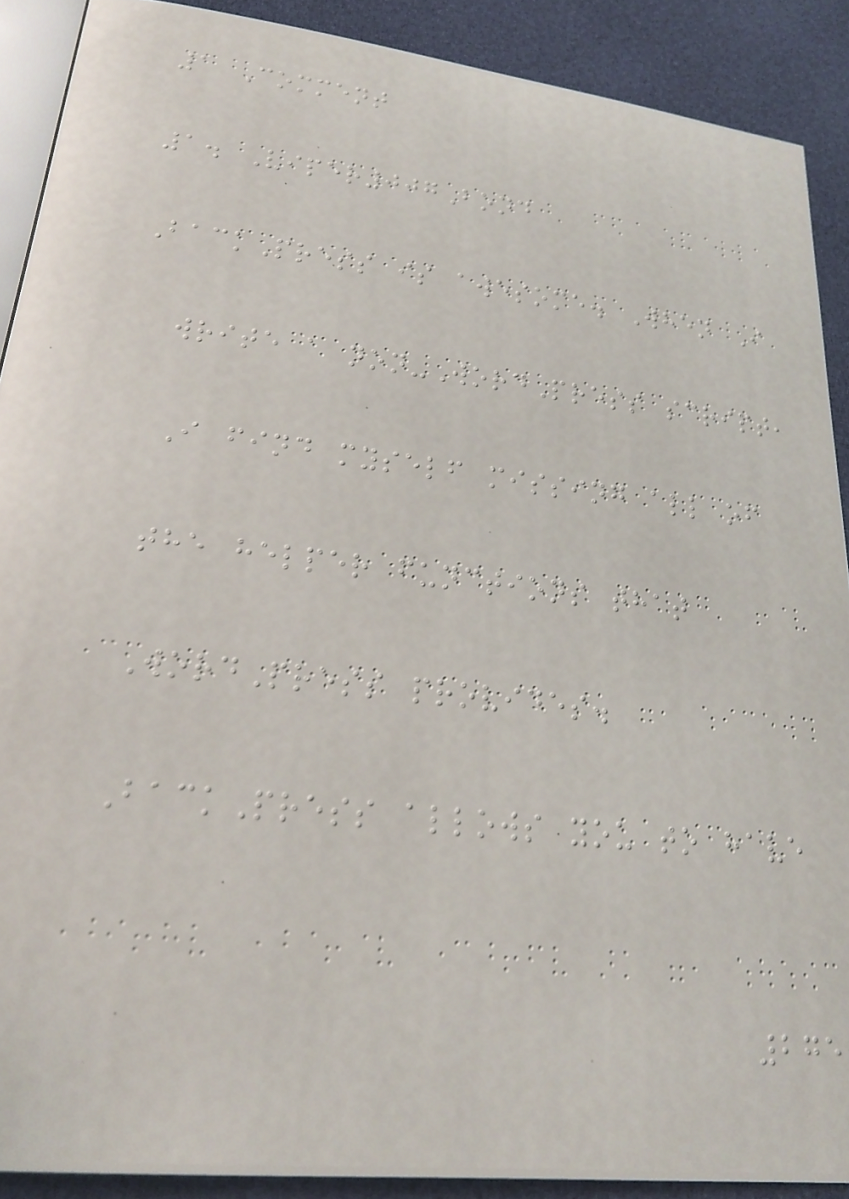1 Comment
1. Viper007Bond
BackPress is awesome. When I
write a non-WordPress script,
I find myself missing all of
the helper functions that
WordPress provides.
BackPress allows you to have
275
